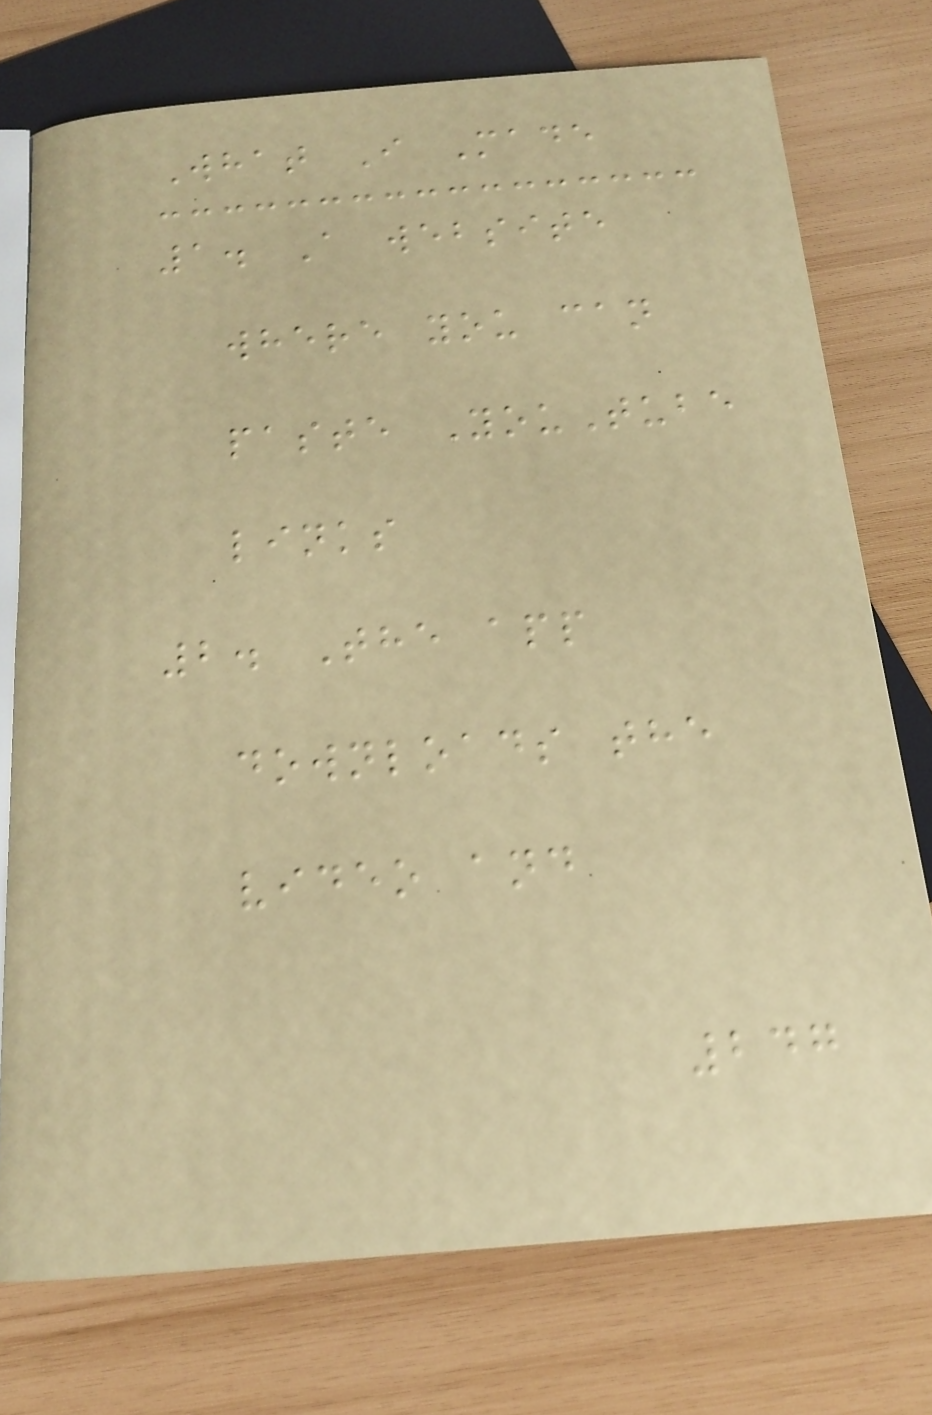What I Made
1. A website
where you can
paste YouTube
links
2. The app
downloads the
video and
247
